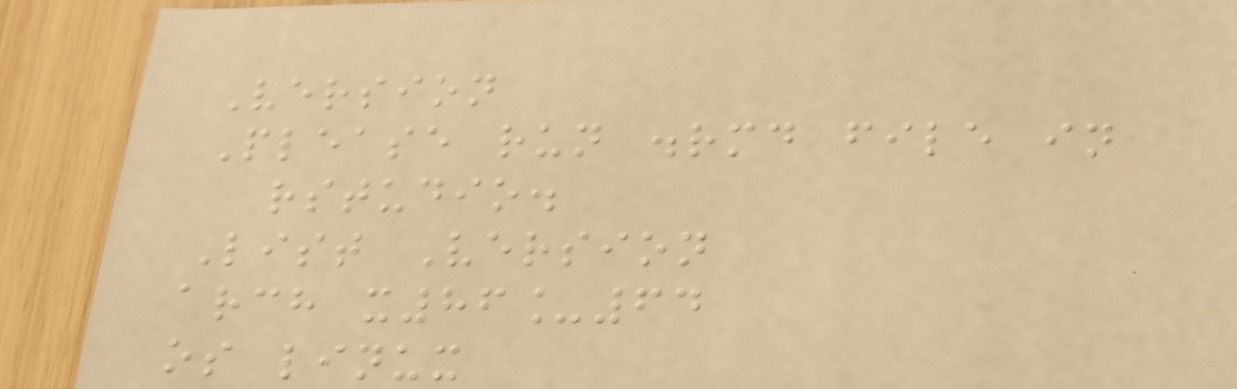Version
Please run .rmd file in
rstudio.
List Version
arch x86_64
os linux
